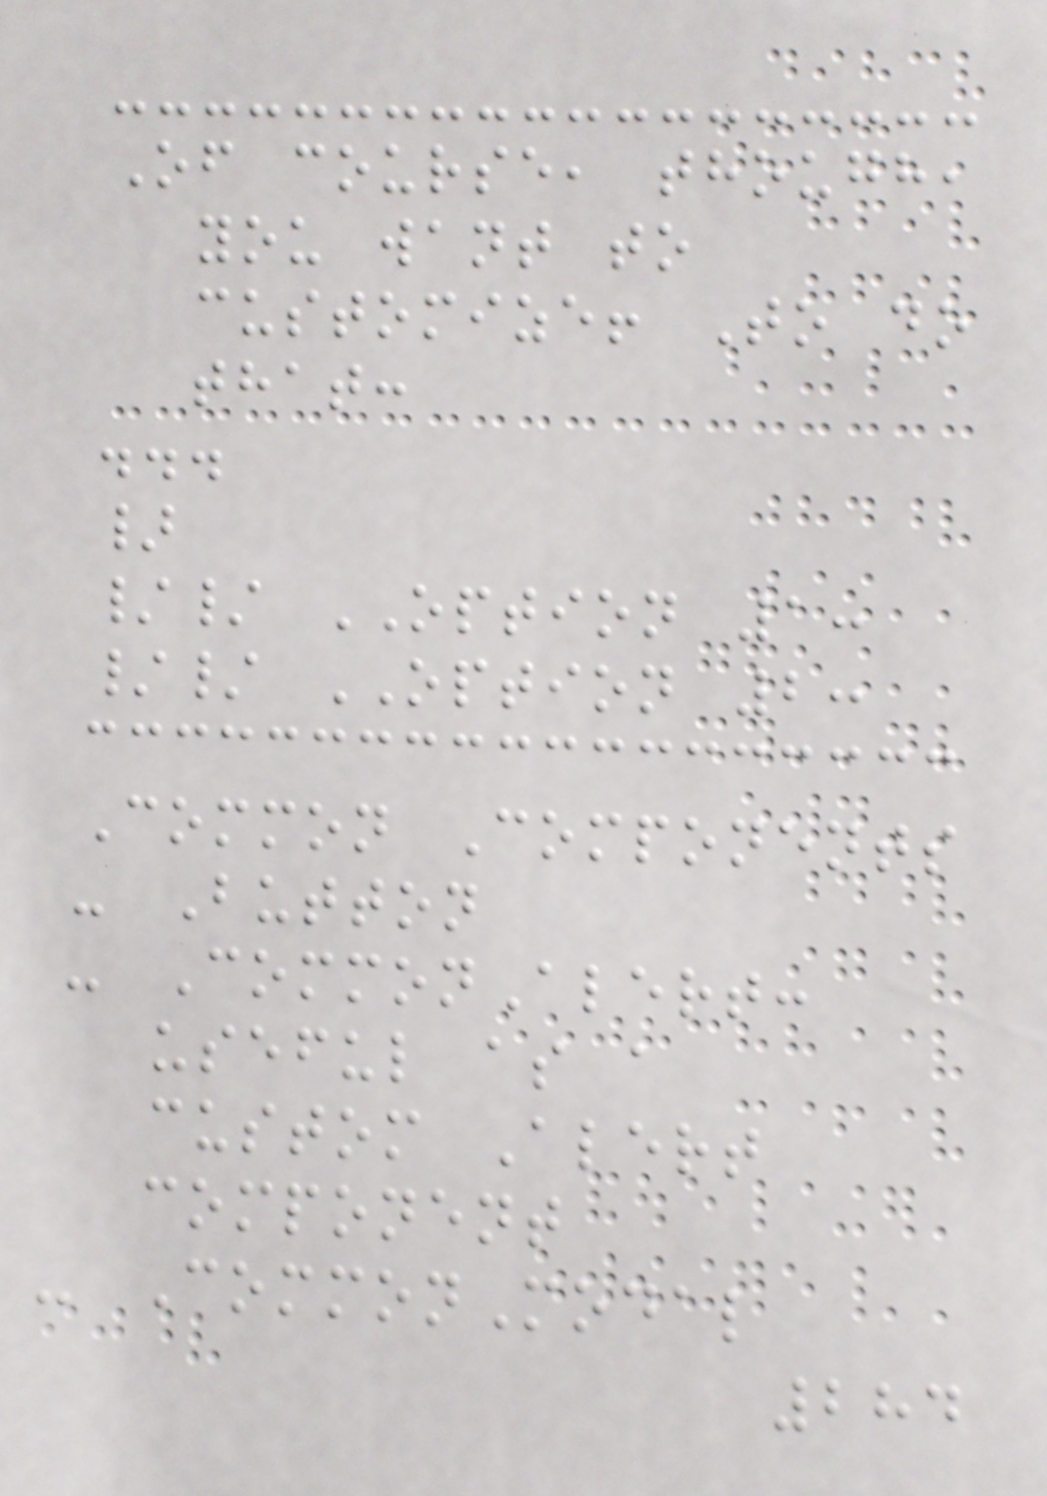Of course, though,
you want to
customize! To do
that:
...
}
// OPTION 1:
// OPTION 2:
Common Components
- Button
- CommonAlert:
useful as a
custom Alert
component
- CommonModal
284
